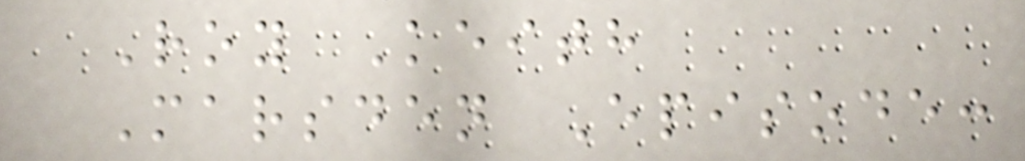Roy Keith
Marsden Episode:
